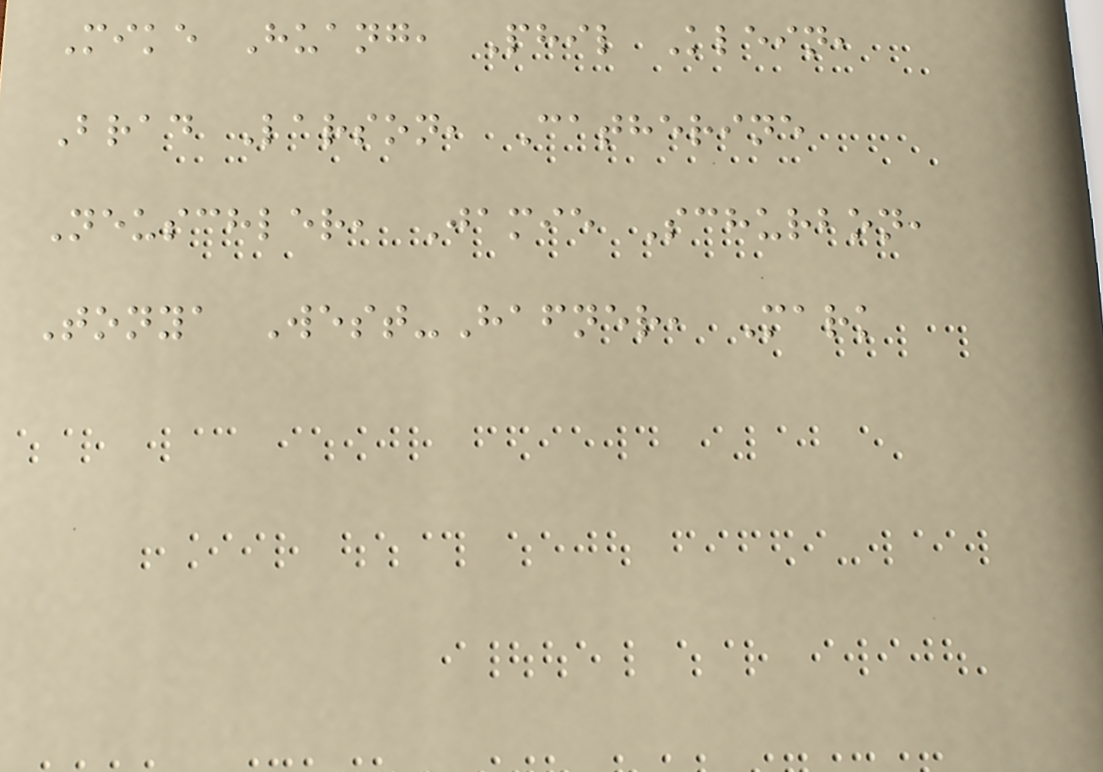Mike Huang, Phil Klein,
Brad Larson, Catherine
Neuschler, Jamie Schurbon,
Tonya West-Hafner, Mark
